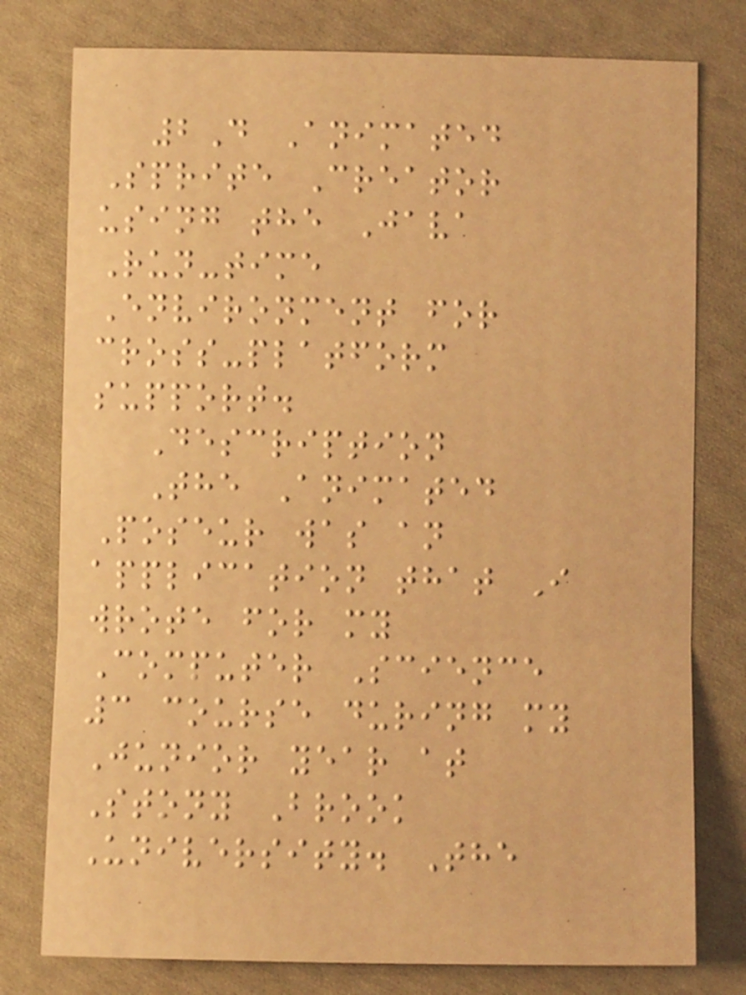2D Animated
Sprite Creator
using the Java
Run-time
Environment for
cross-platform
support.
Description
The Animated
Poseur was an
application that I
wrote for my
Computer Science
3 course during my
Junior year at
Stony Brook
University. The
